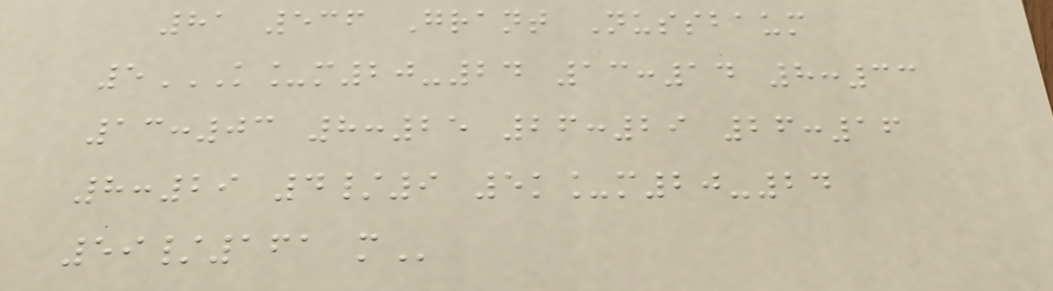81 536 Grant Nussbaum
5K_M20-24 13:14 8:33
13:03 8:25 26:29 26:16
8:29 4/9 5K_M20-24
59/161 M
